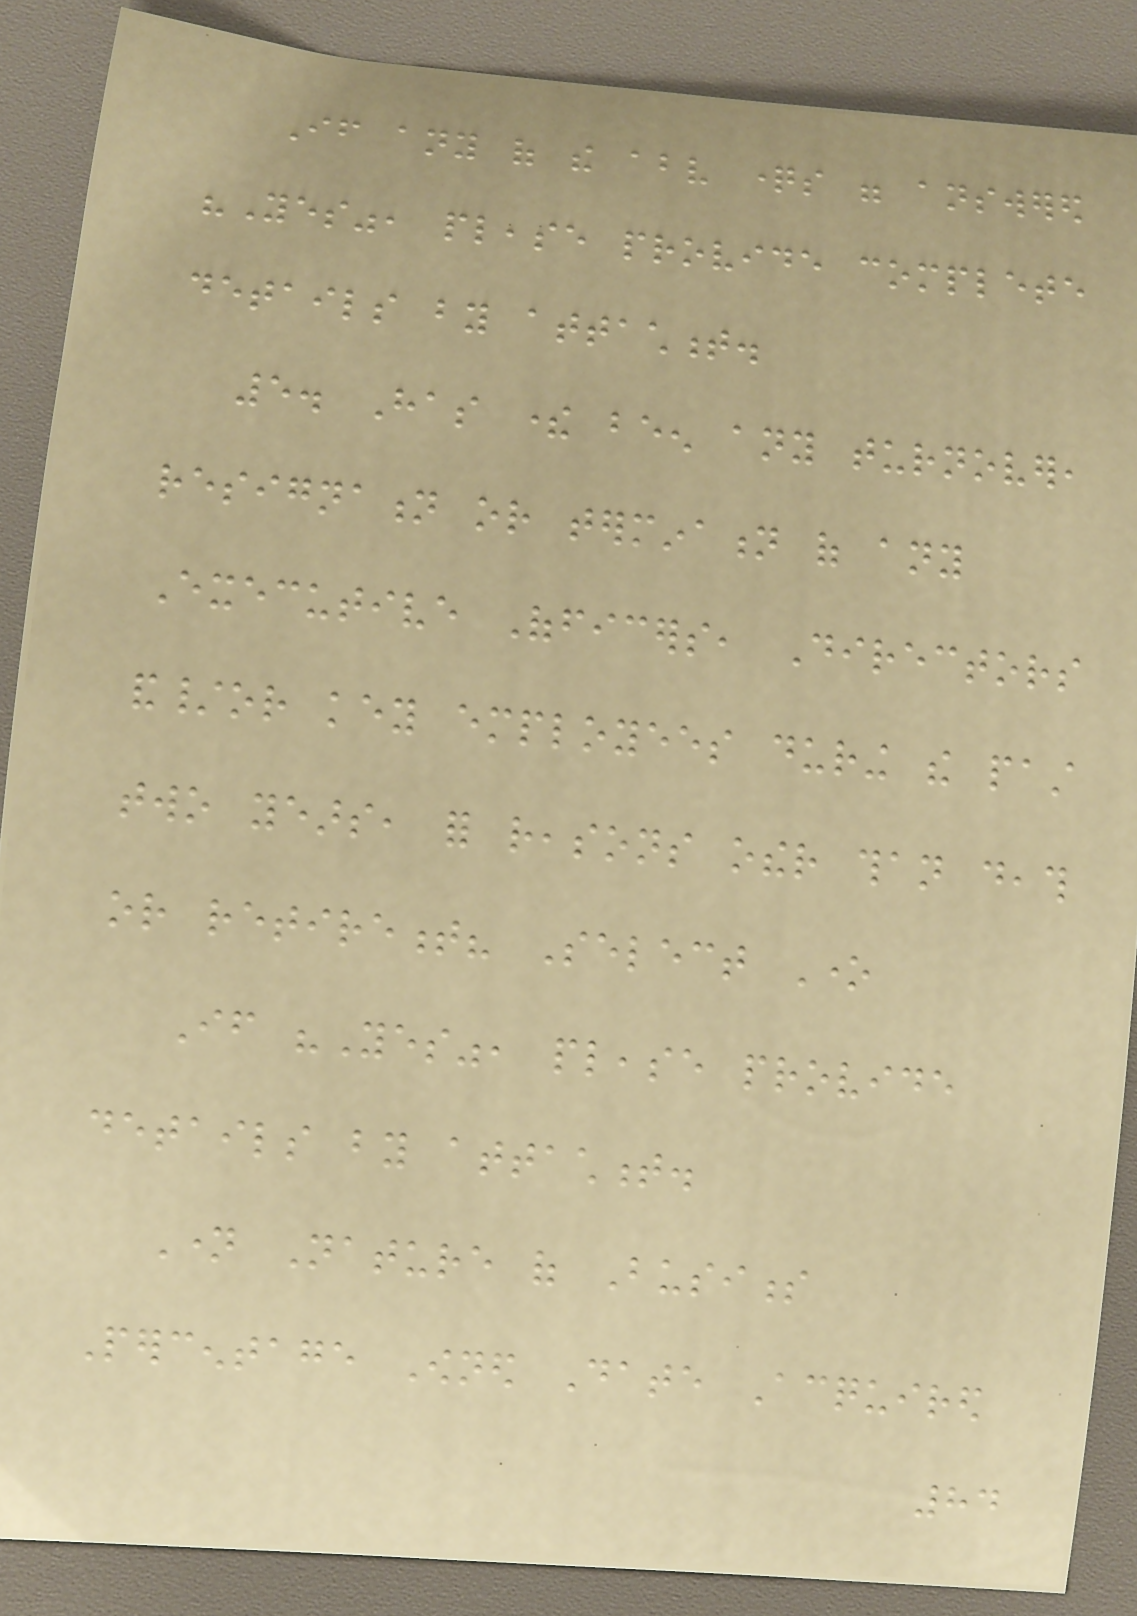If any of the above questions were answered
"Yes", please provide complete
details by attachment.
5. Has there been any turnover,
resignation or termination of any
Executive Officers, Directors
and/or key employees during the past
two years, for reasons other than death
or retirement? Select One
If "Yes", please provide
details by attachment.
Name Nature of Business
Percentage Owned Date Acquired
84
